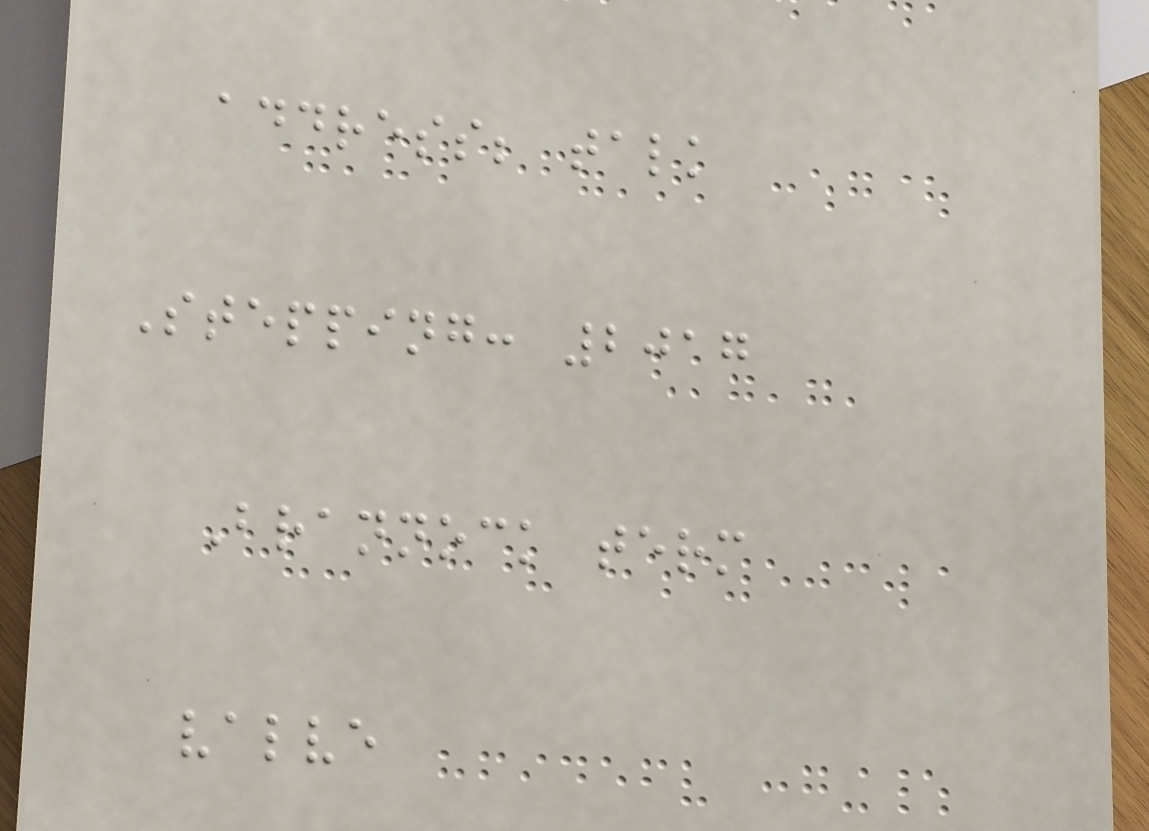address; talk
Stepping: 2017
Brannock term
valve
